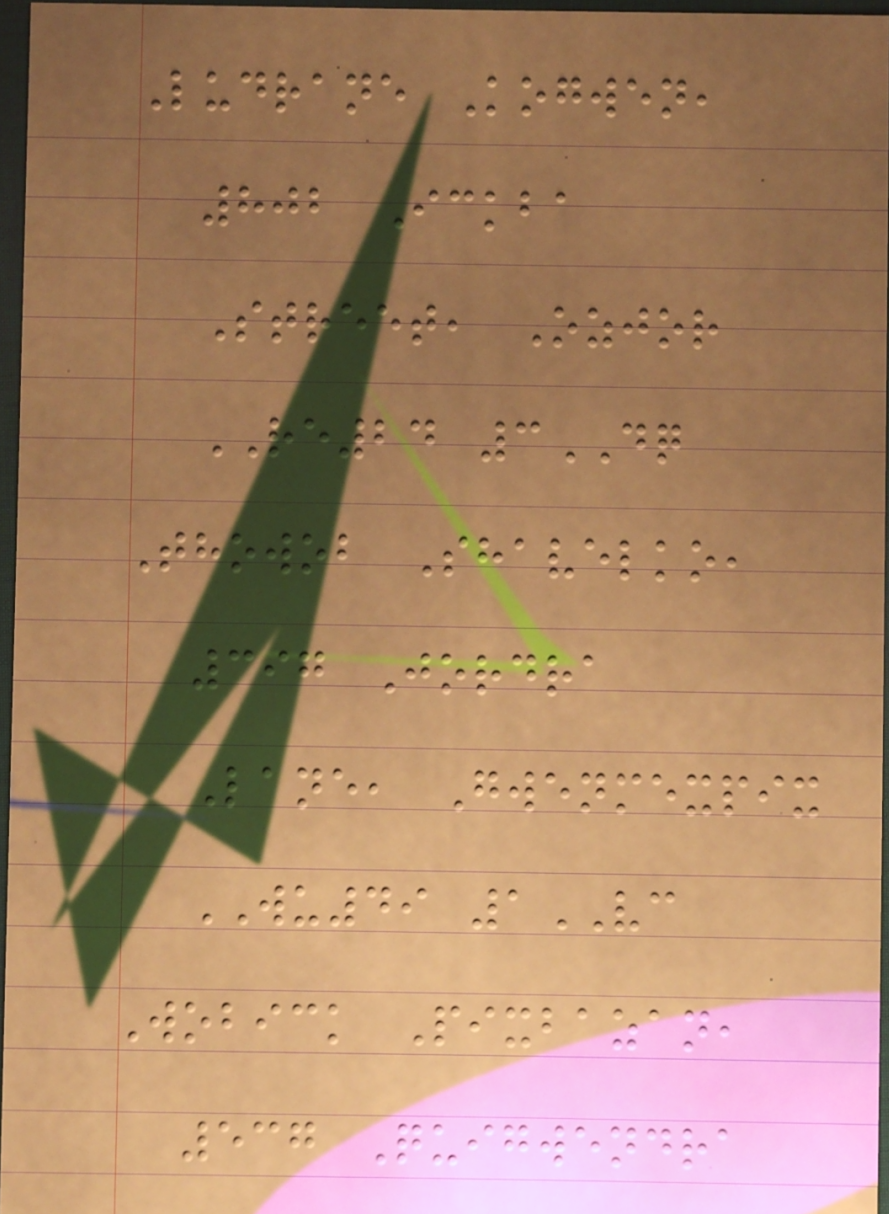Ludrane Kogwen,
802 Ickba
Street, Ozjor
RE24 3DQ
Thowob Shavelko,
397 Jordra
Lane, Gwenmexpix
WU49 1VC
Wobick Pixbazan,
537 Quigwendra
